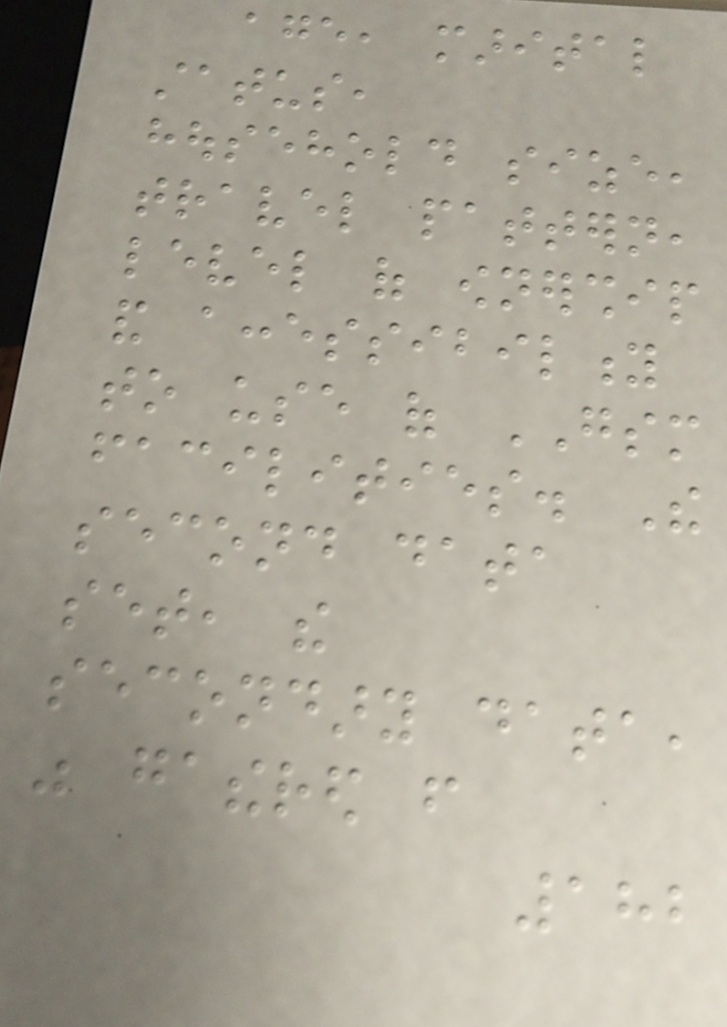age, marital
status,
household size,
travel pattern,
level of ownership
and accessibility
to use of GSM
facilities. The
second data
set, the
secondary data,
was gathered from
182
